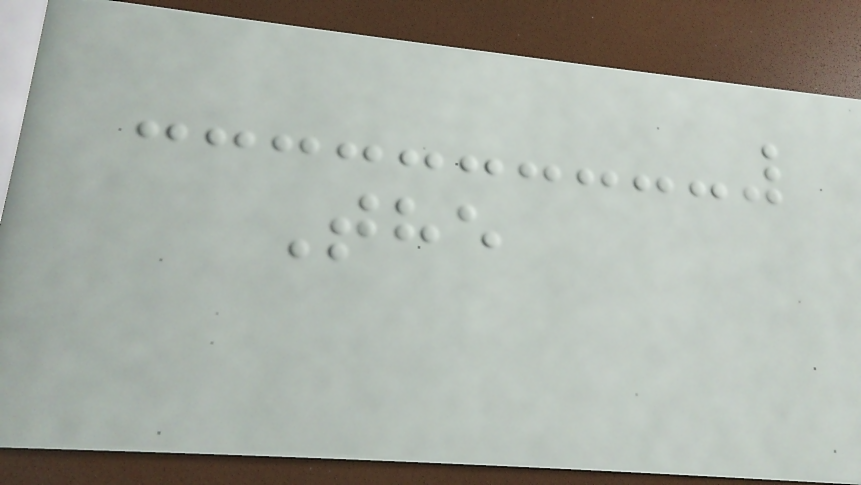The
